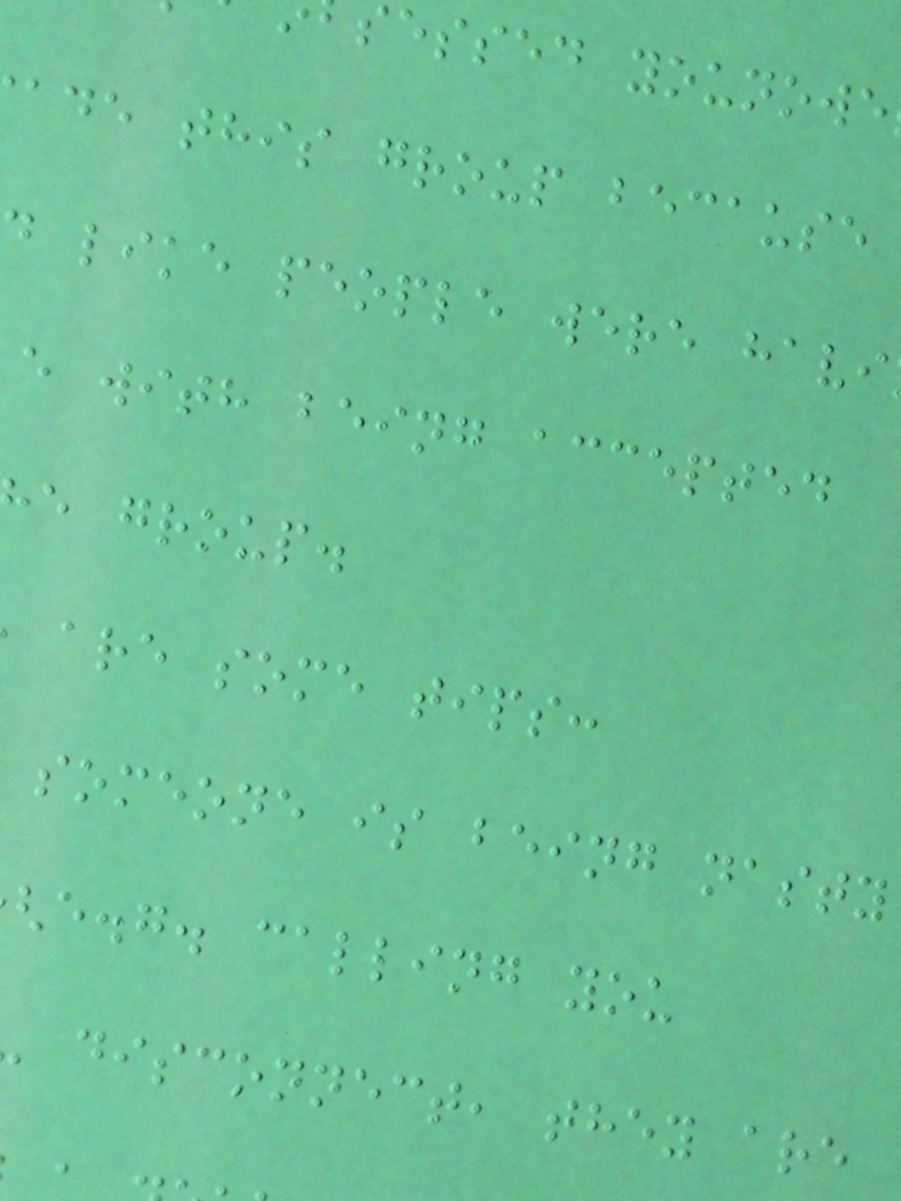sessed younowe
ade this group because
like people were havi
e with being accepted
e group.
are some tips:
someone is being nasty
e.g. calling you
disconnect, they are
